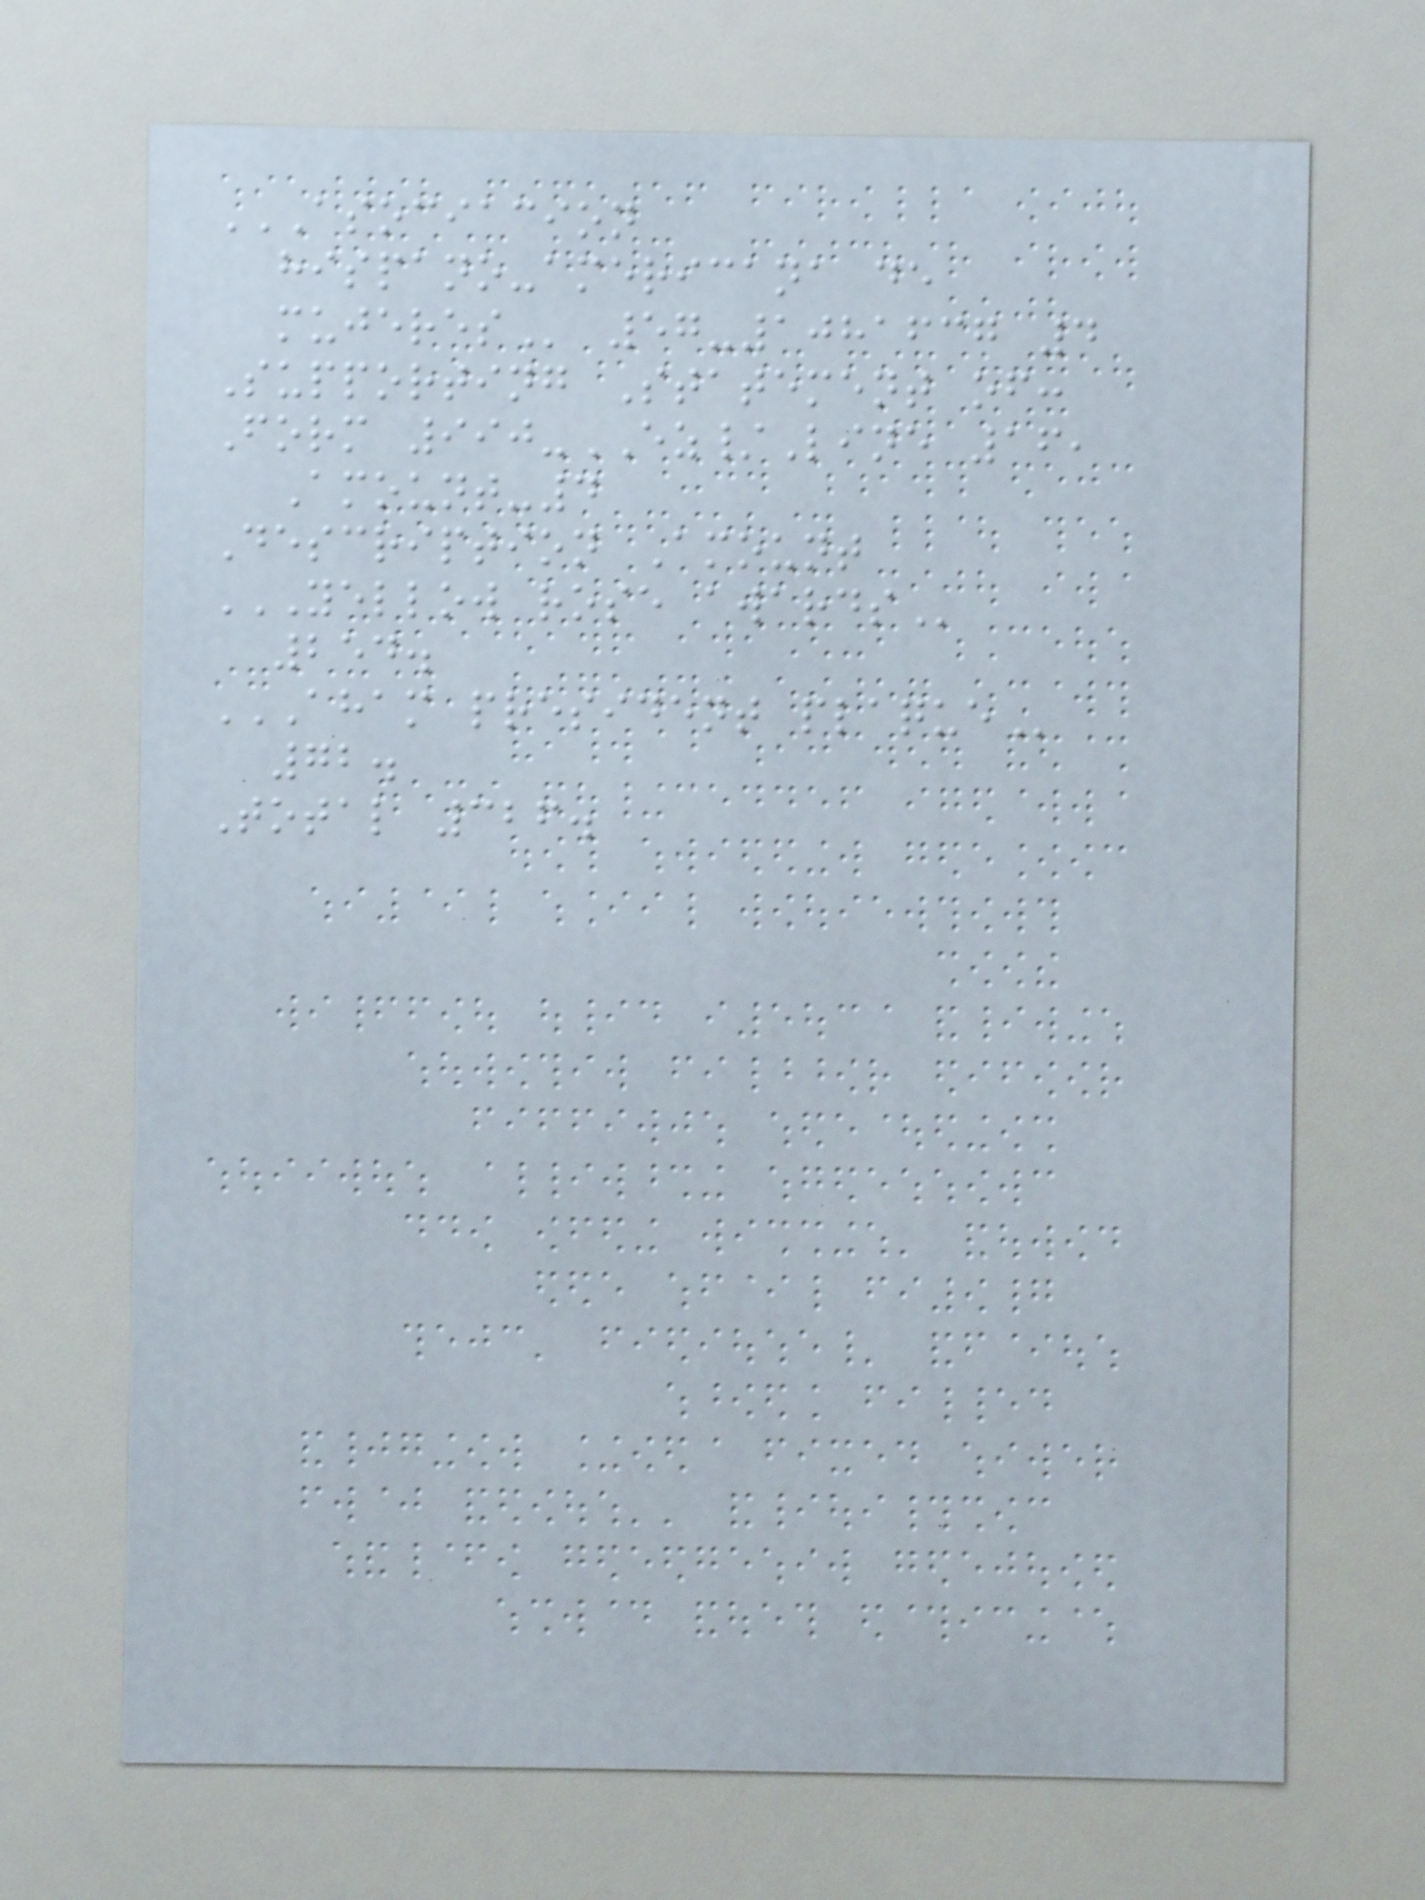ASOCIACION
HISPANO-AMERICANA DE
MUJERES 57-1081637 4
Supporting Statement of:
Form 990-EZ/Line 16,
Amount-4
Description Amount
YELLOW ROSE AWARDS
254.
AHAM PRESIDENT PLAQUE
72.
Total 326.
